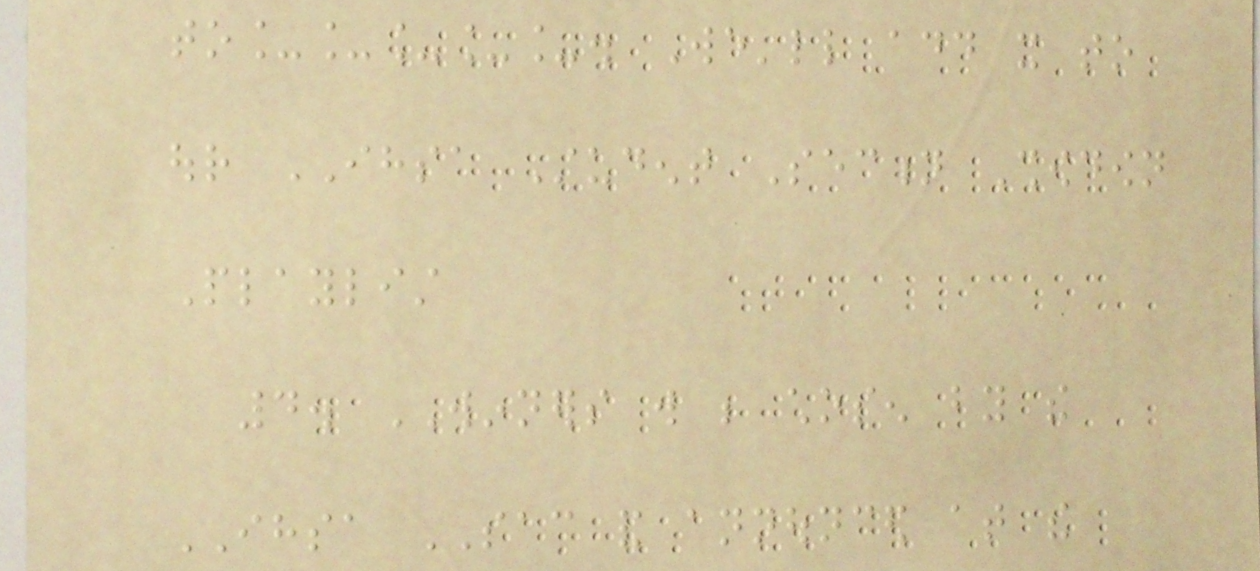to_____. We'll add it to
our IHSA Student Section Showdown
Playlist
4. WINNERS will be chosen by the
IHSA SAC and announced at the
